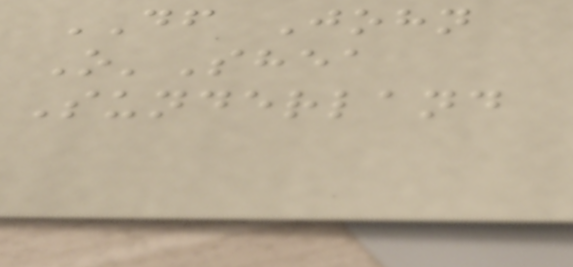DF John
O'Shea
Sunderland
